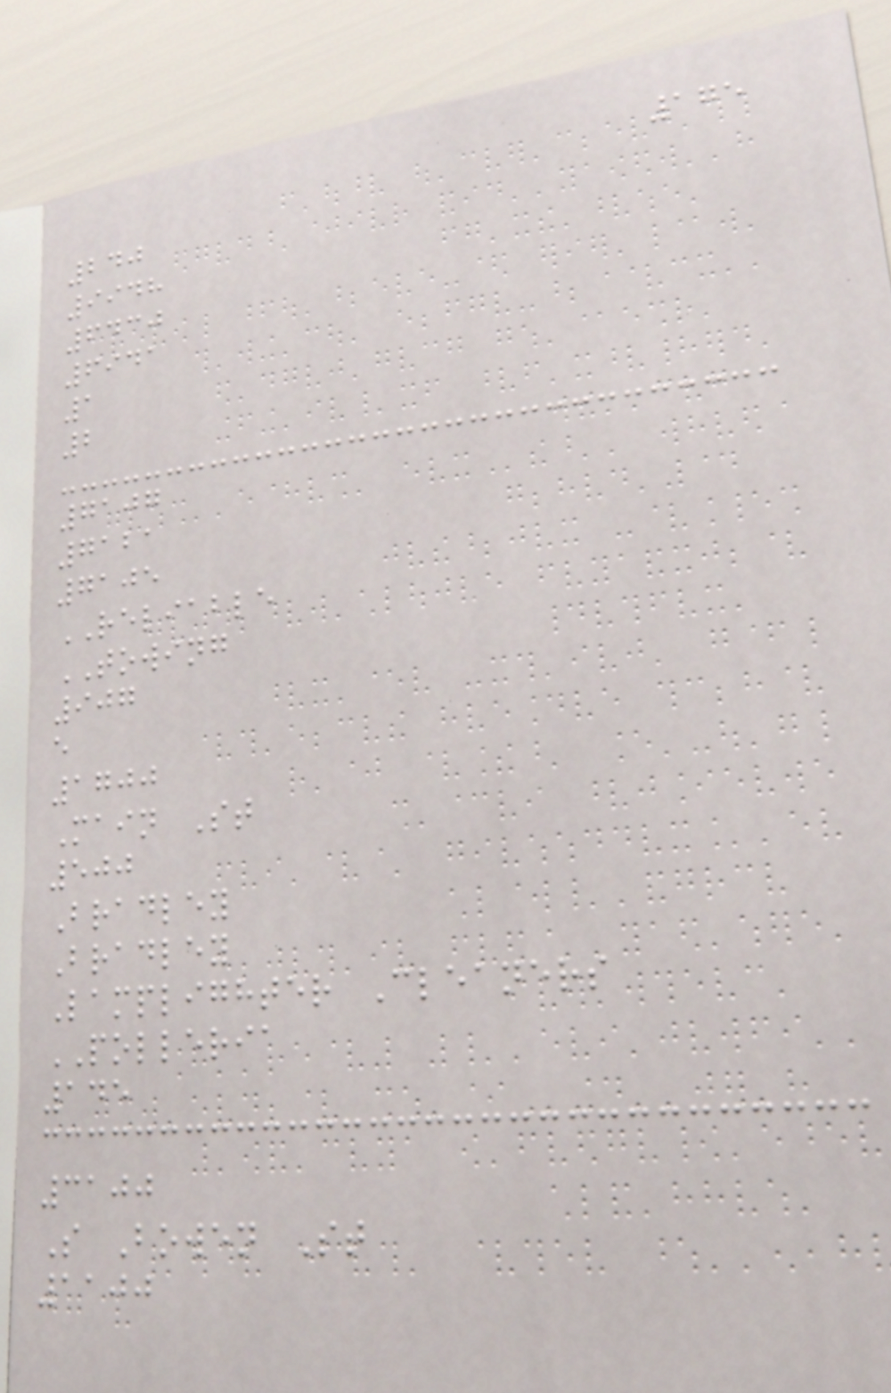175
240
9948
6430
6941
1
2
7107
7121
7105
RELIABLE
TOWING
907
e
1700
Main St
500
Bradley
Bradley
Lamplighter Cleaners
POLLERIA
145
3100
S Bowen St
1100
